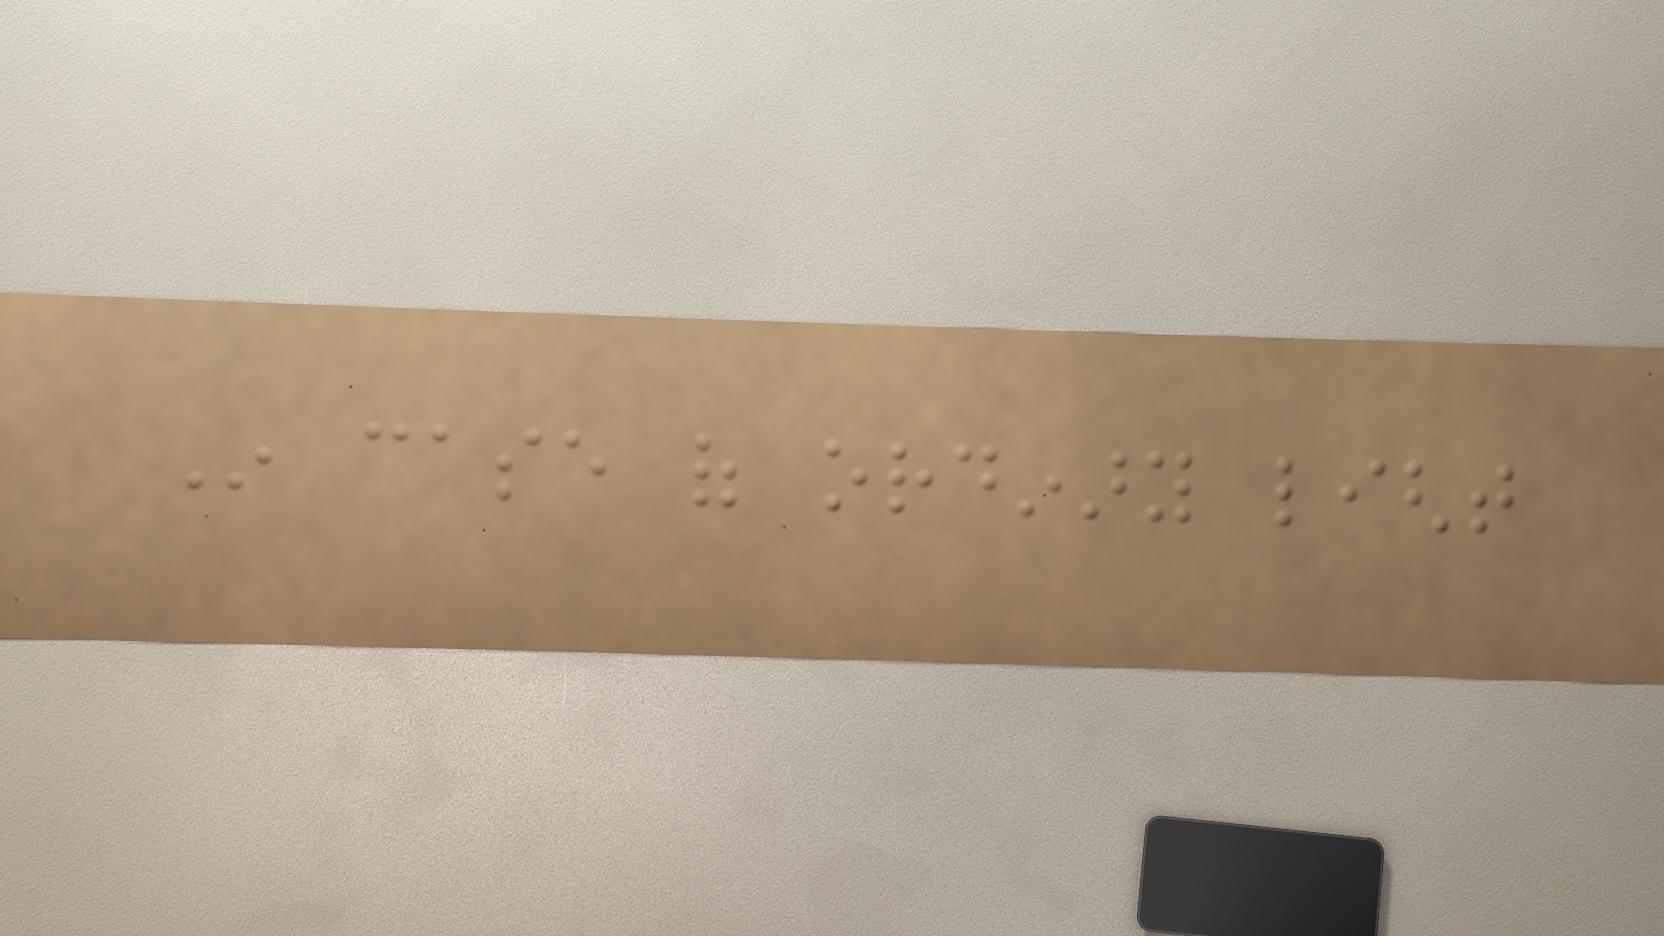In case of ordinary light
